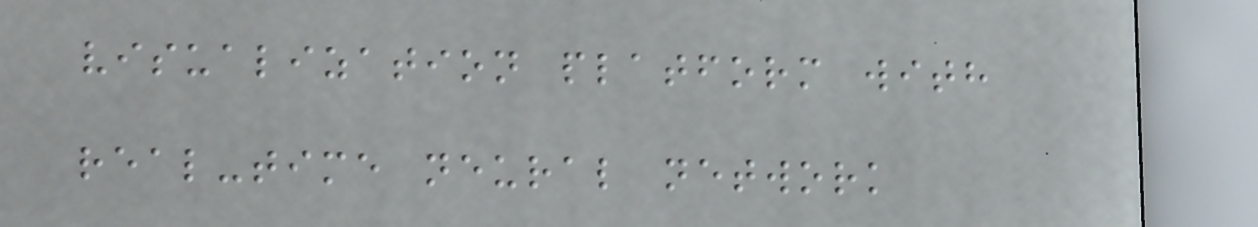visualization platform with
real-time neural network
